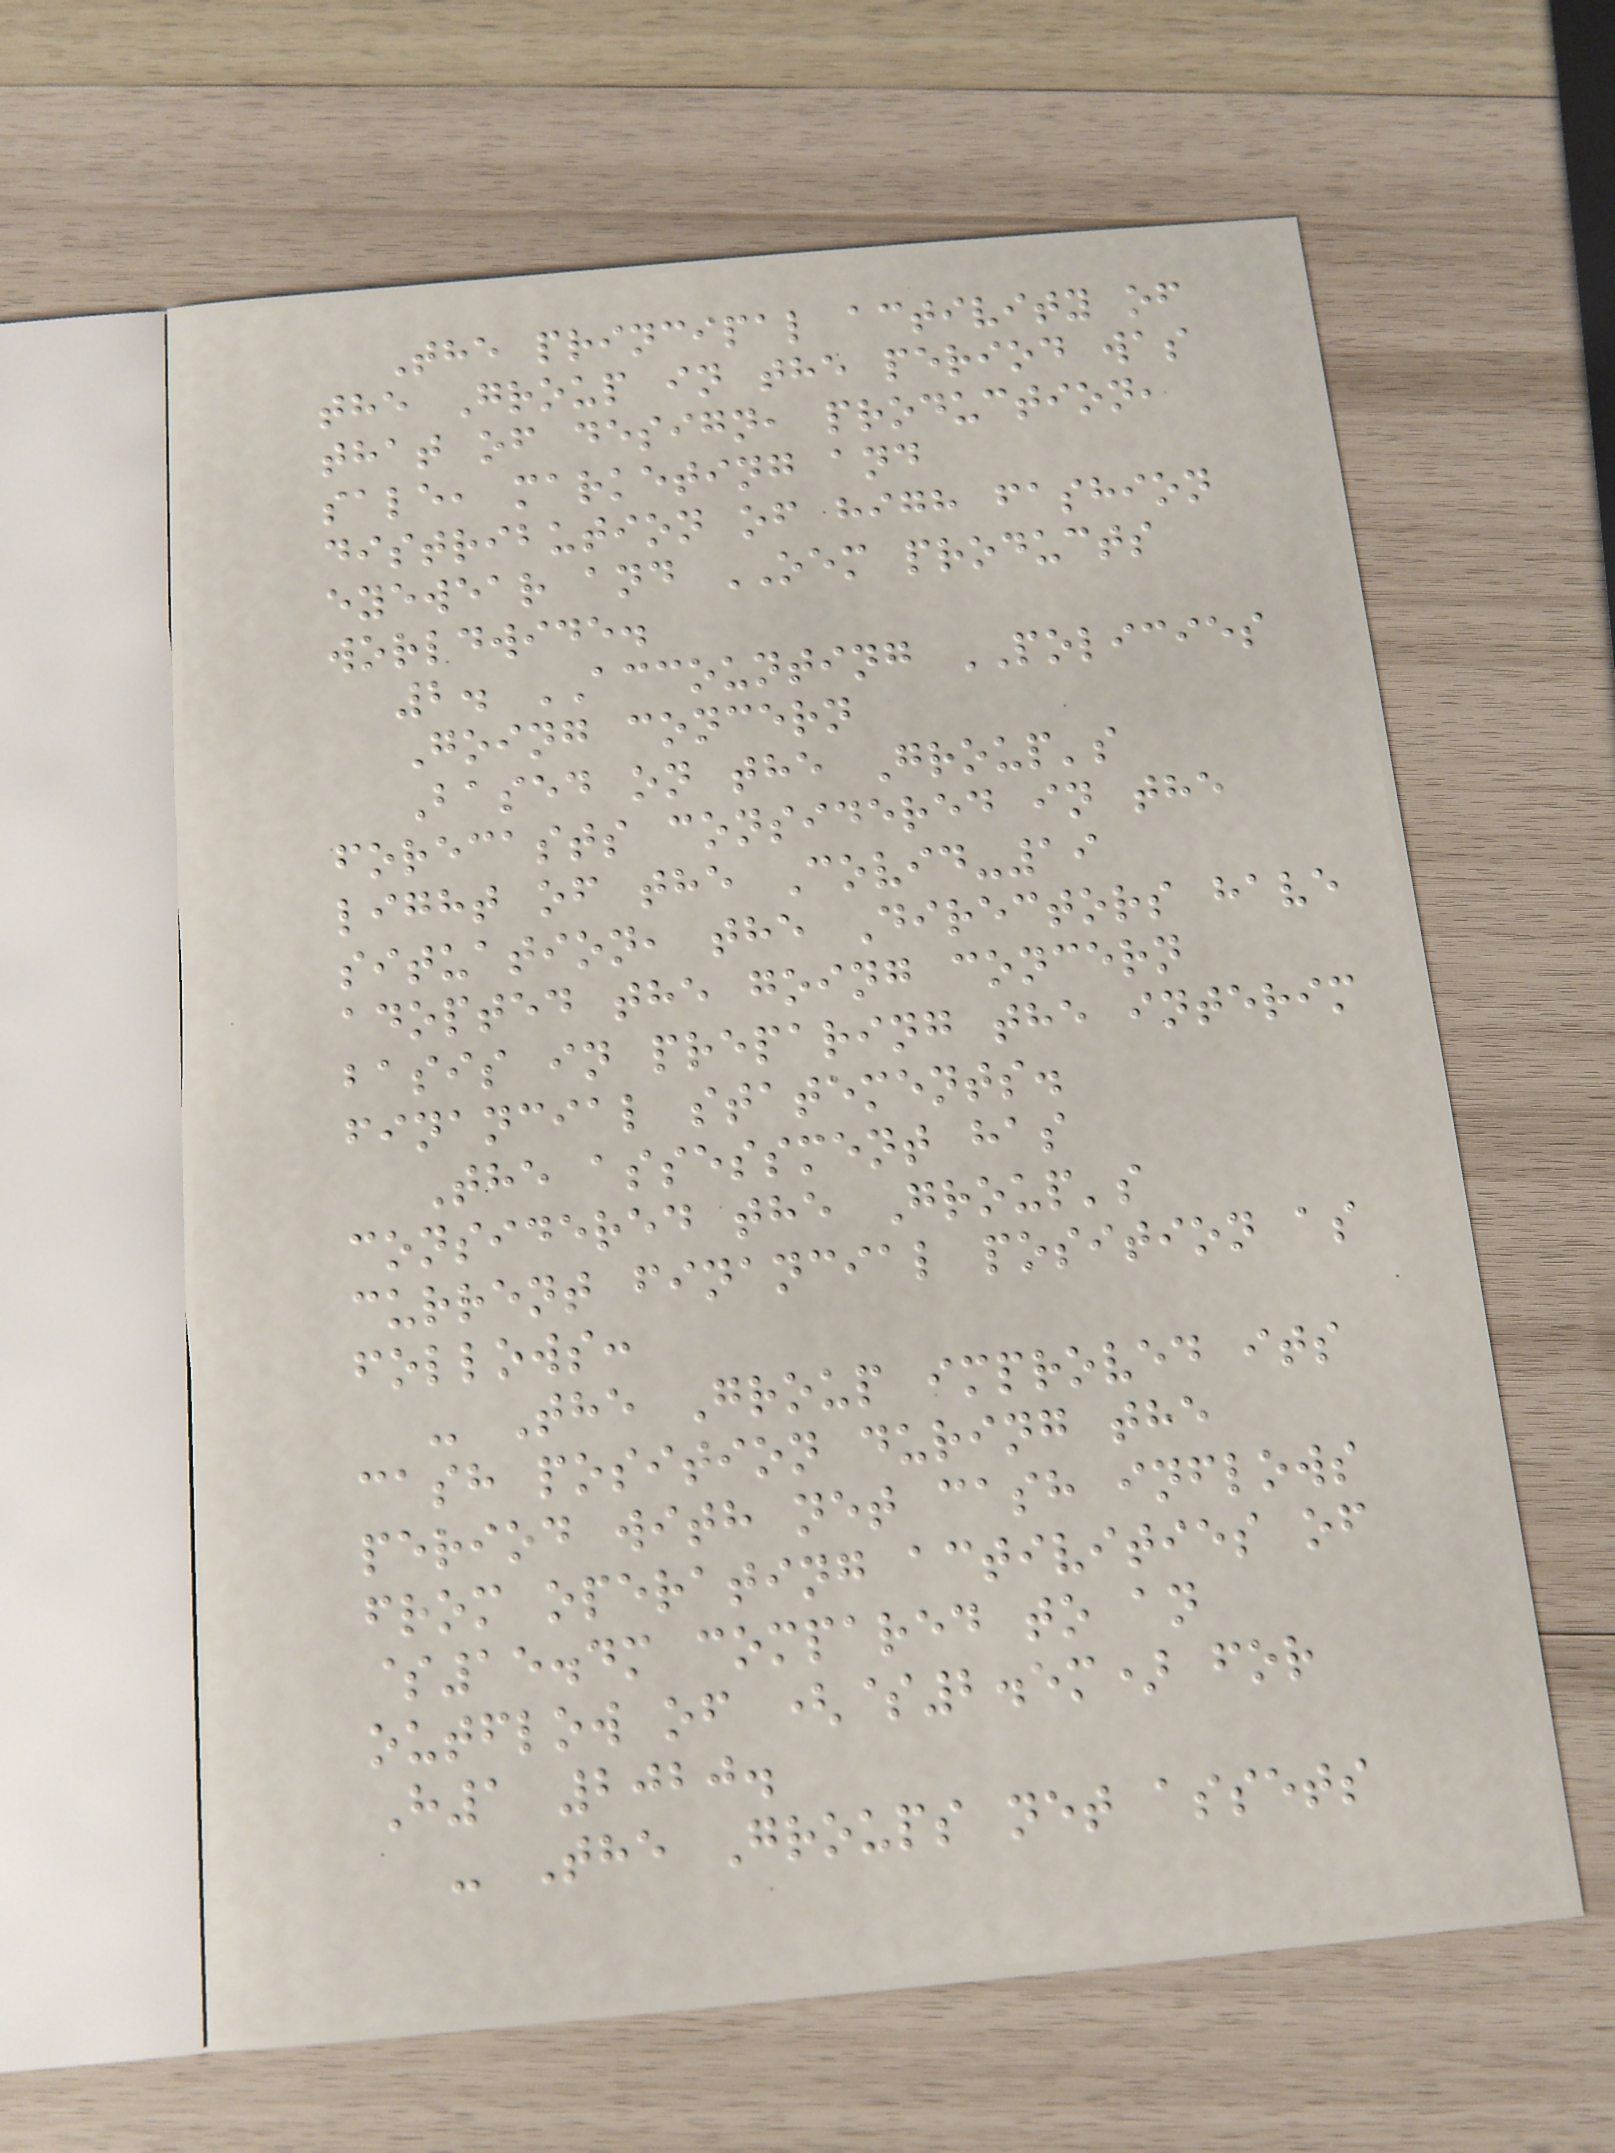The principal activity of
the Group in the period was
that of design, production,
sale, marketing and
distribution of high fashion
eyewear and OEM products
worldwide.
2. ACCOUNTING POLICIES
Going concern
Based on the Group's
forecasts considered in the
light of the Covid-19
situation, the Directors have
adopted the going concern
basis in preparing the interim
financial statements.
The assessment has
considered the Group's
current financial position as
follows:
- The Group improved its
cash position during the
period with net cash inflows
from operating activities of
$15.4m compared to an
outflow of ($2.5m) for
H1 2020.
- The Groups net assets
